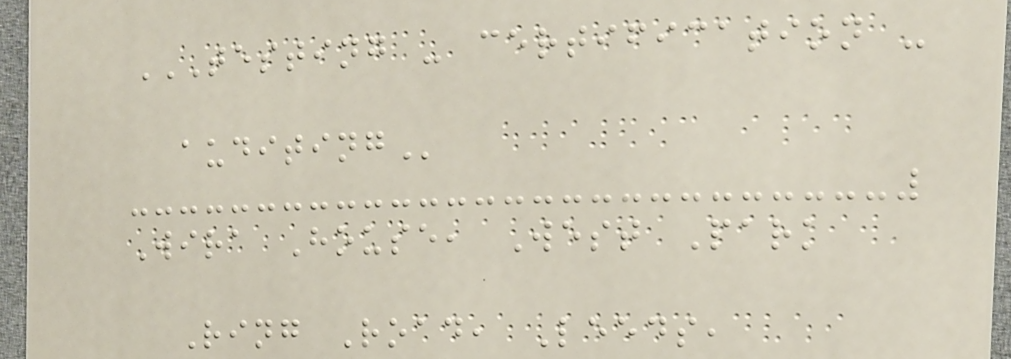TESTING - CERTIFICATION -
AUDITING
Wira House, West Park
Ring Road, Leeds,
